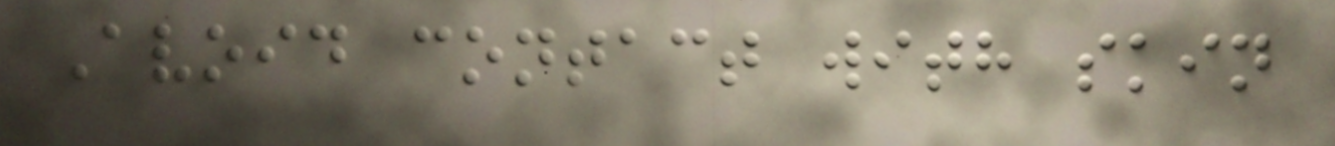Avoid contact with skin
